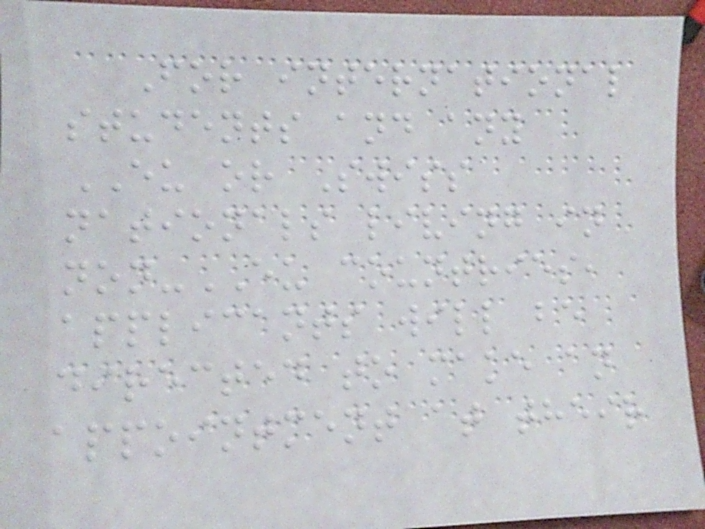For international
students and any
EU or Swiss
nationals living in
non-EU countries,
applicants will be
directed to make an
appointment at their
